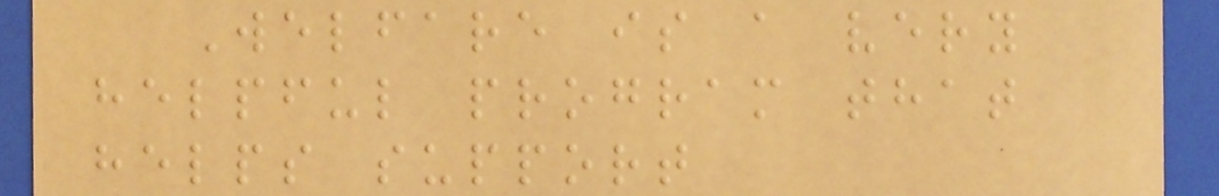Welfare is a very
helpful program that
helps support
